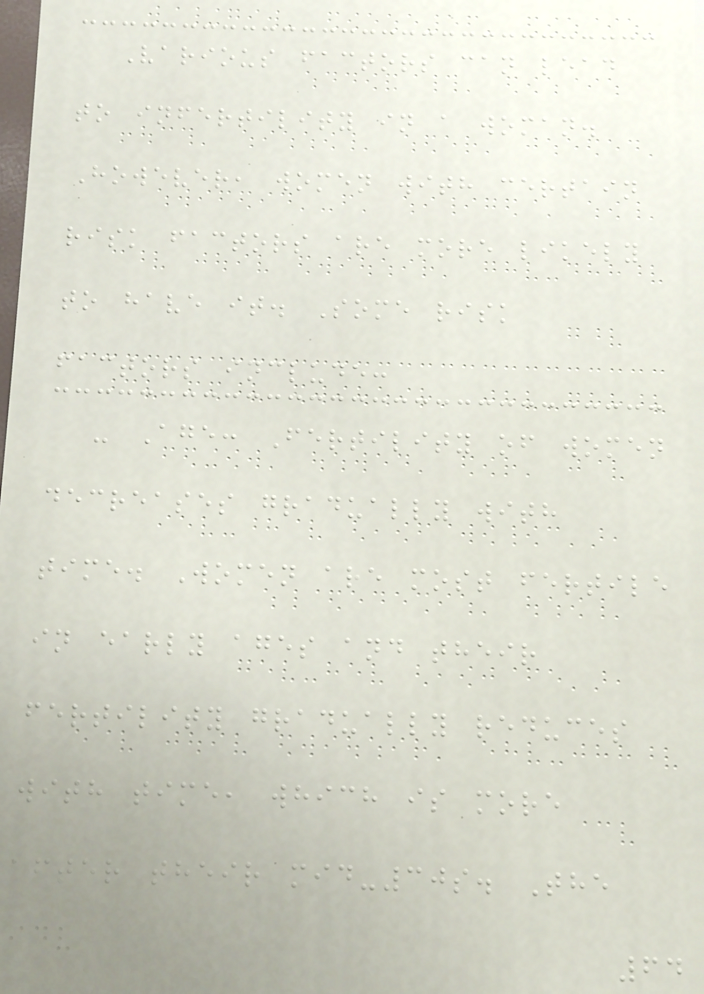Various factors can lead
to infertility in a woman.
However, women with certain
risk factors are more likely
to have it. Some risk
factors include:
- Age: Fertility of women
decreases gradually with
time. Women are most fertile
in early ages and their
fertility gradually reduces
with time, which is more
after their mid-30s. The
64
